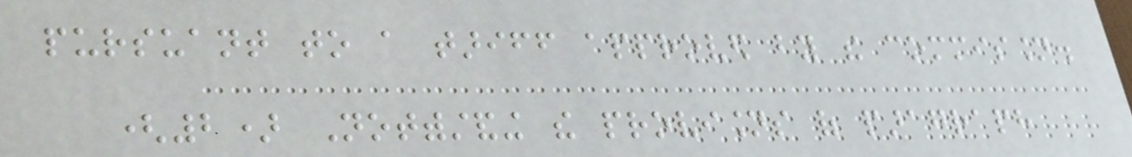pursuant to a tariff approved by the commission.
(2) Notwithstanding the provisions of paragraph
